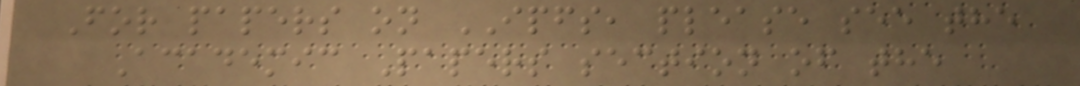For papers on IPFS, please see the
Academic Papers section of the
